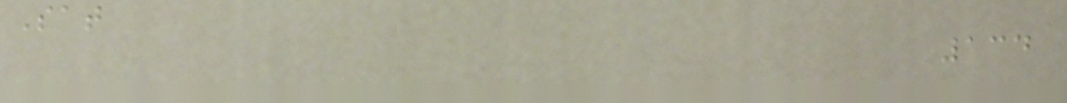Sat
134
